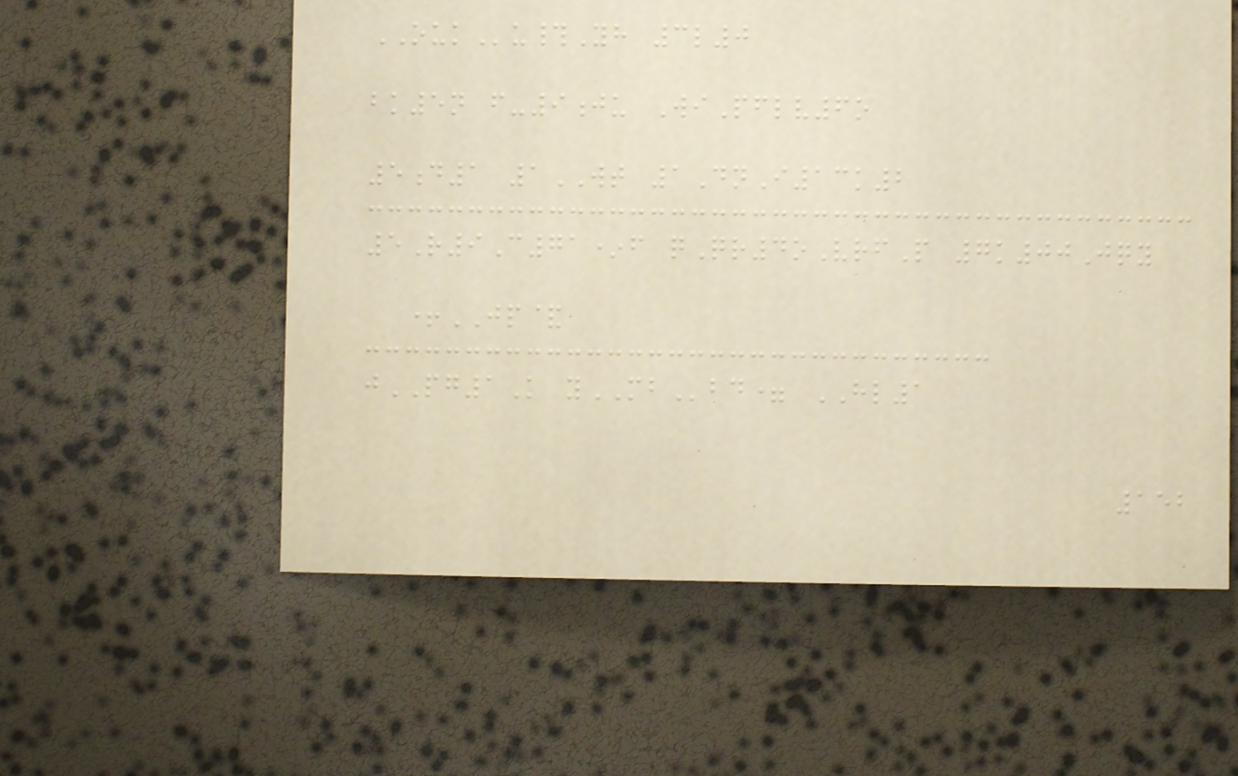OUKu#Yh 3l0
bk5n f-9ju WiPflv6o
5d1 1WT 1DnI13k2
5R9C71*f qQr4oVrfP 7k00Jqy
+JP&
jPG1K yMBbd= HL1
152
